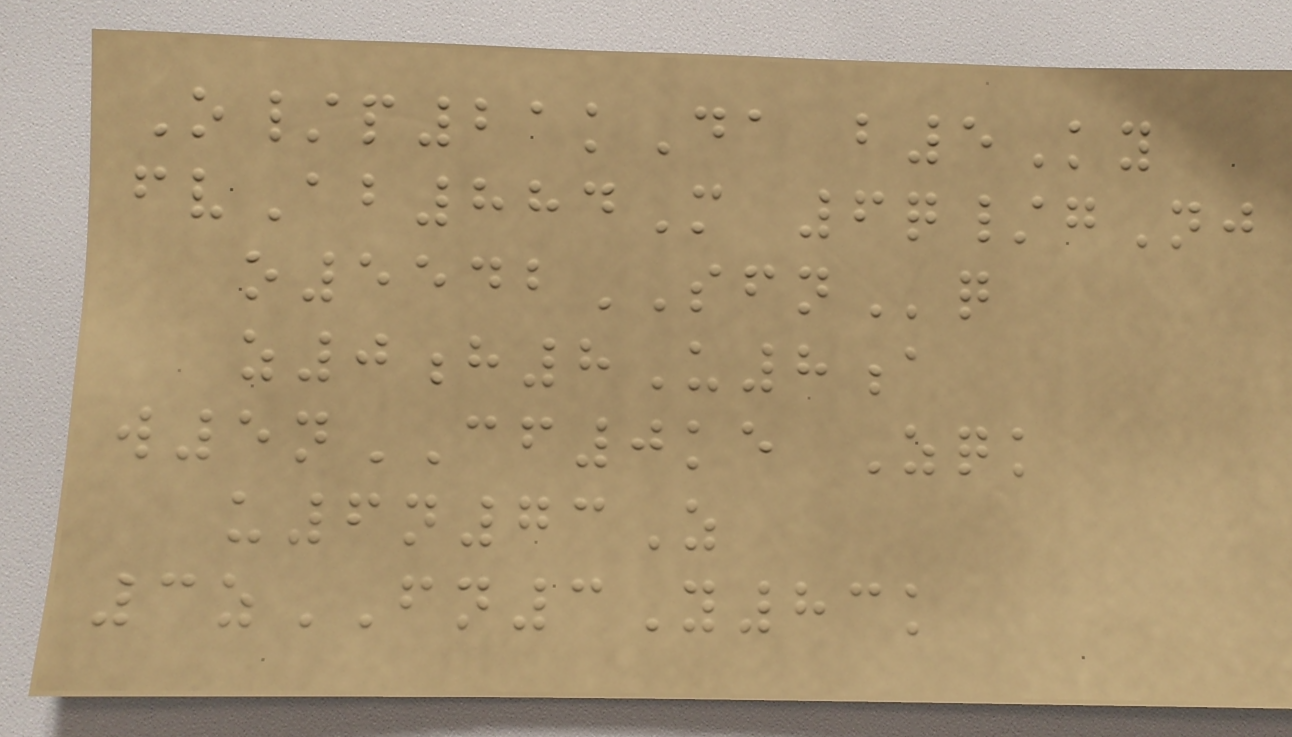O/p21kDa b5Ky
fvAb884M 6q/gNj
o5542SFNq
z0h8U8a
w5nCF0ke Zqk
u6n73Z
3zFN3Y83k
